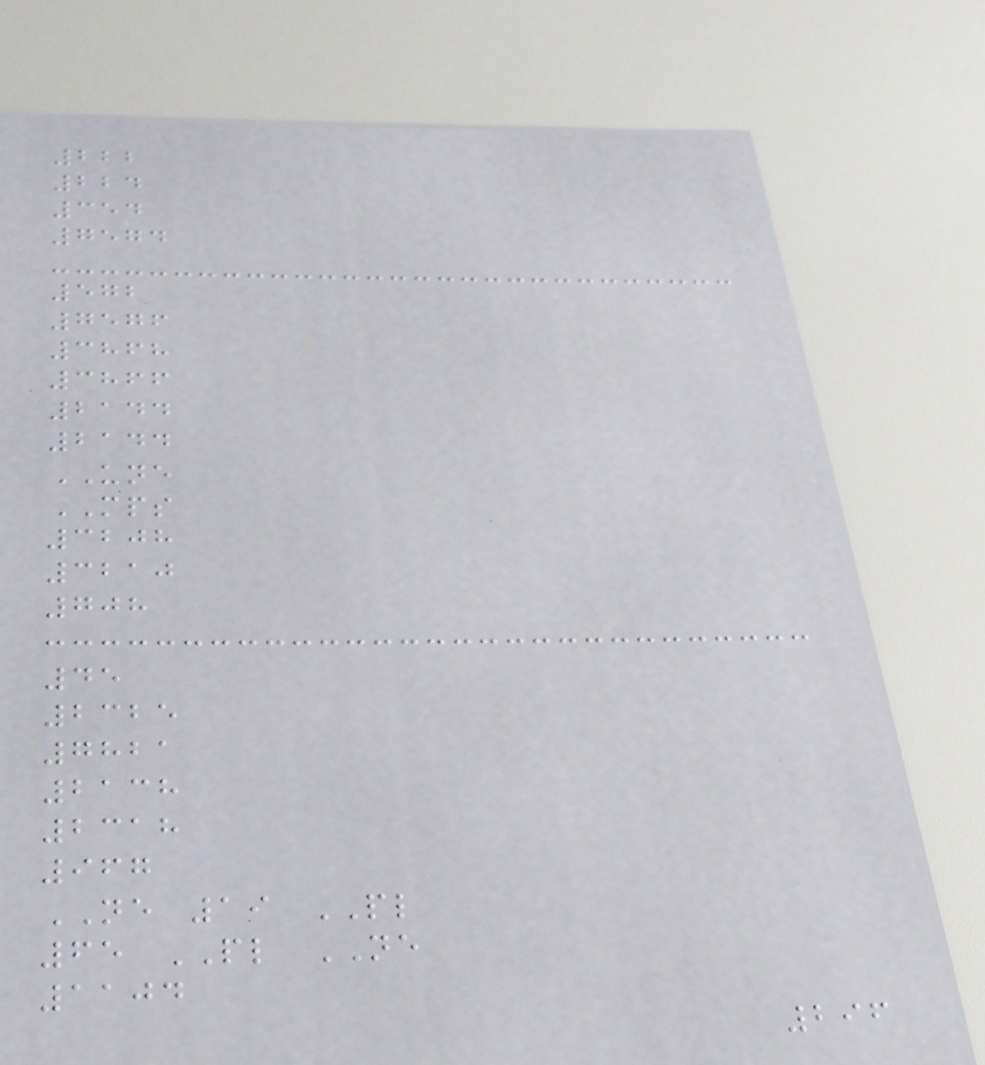222
224
354
7574
572
7576
3868
3866
2144
2144
UNE
MPS
3208
3210
708
45
2325
7821
2138
2318
967
NE 19 PL
65 PL NE
1104
296
